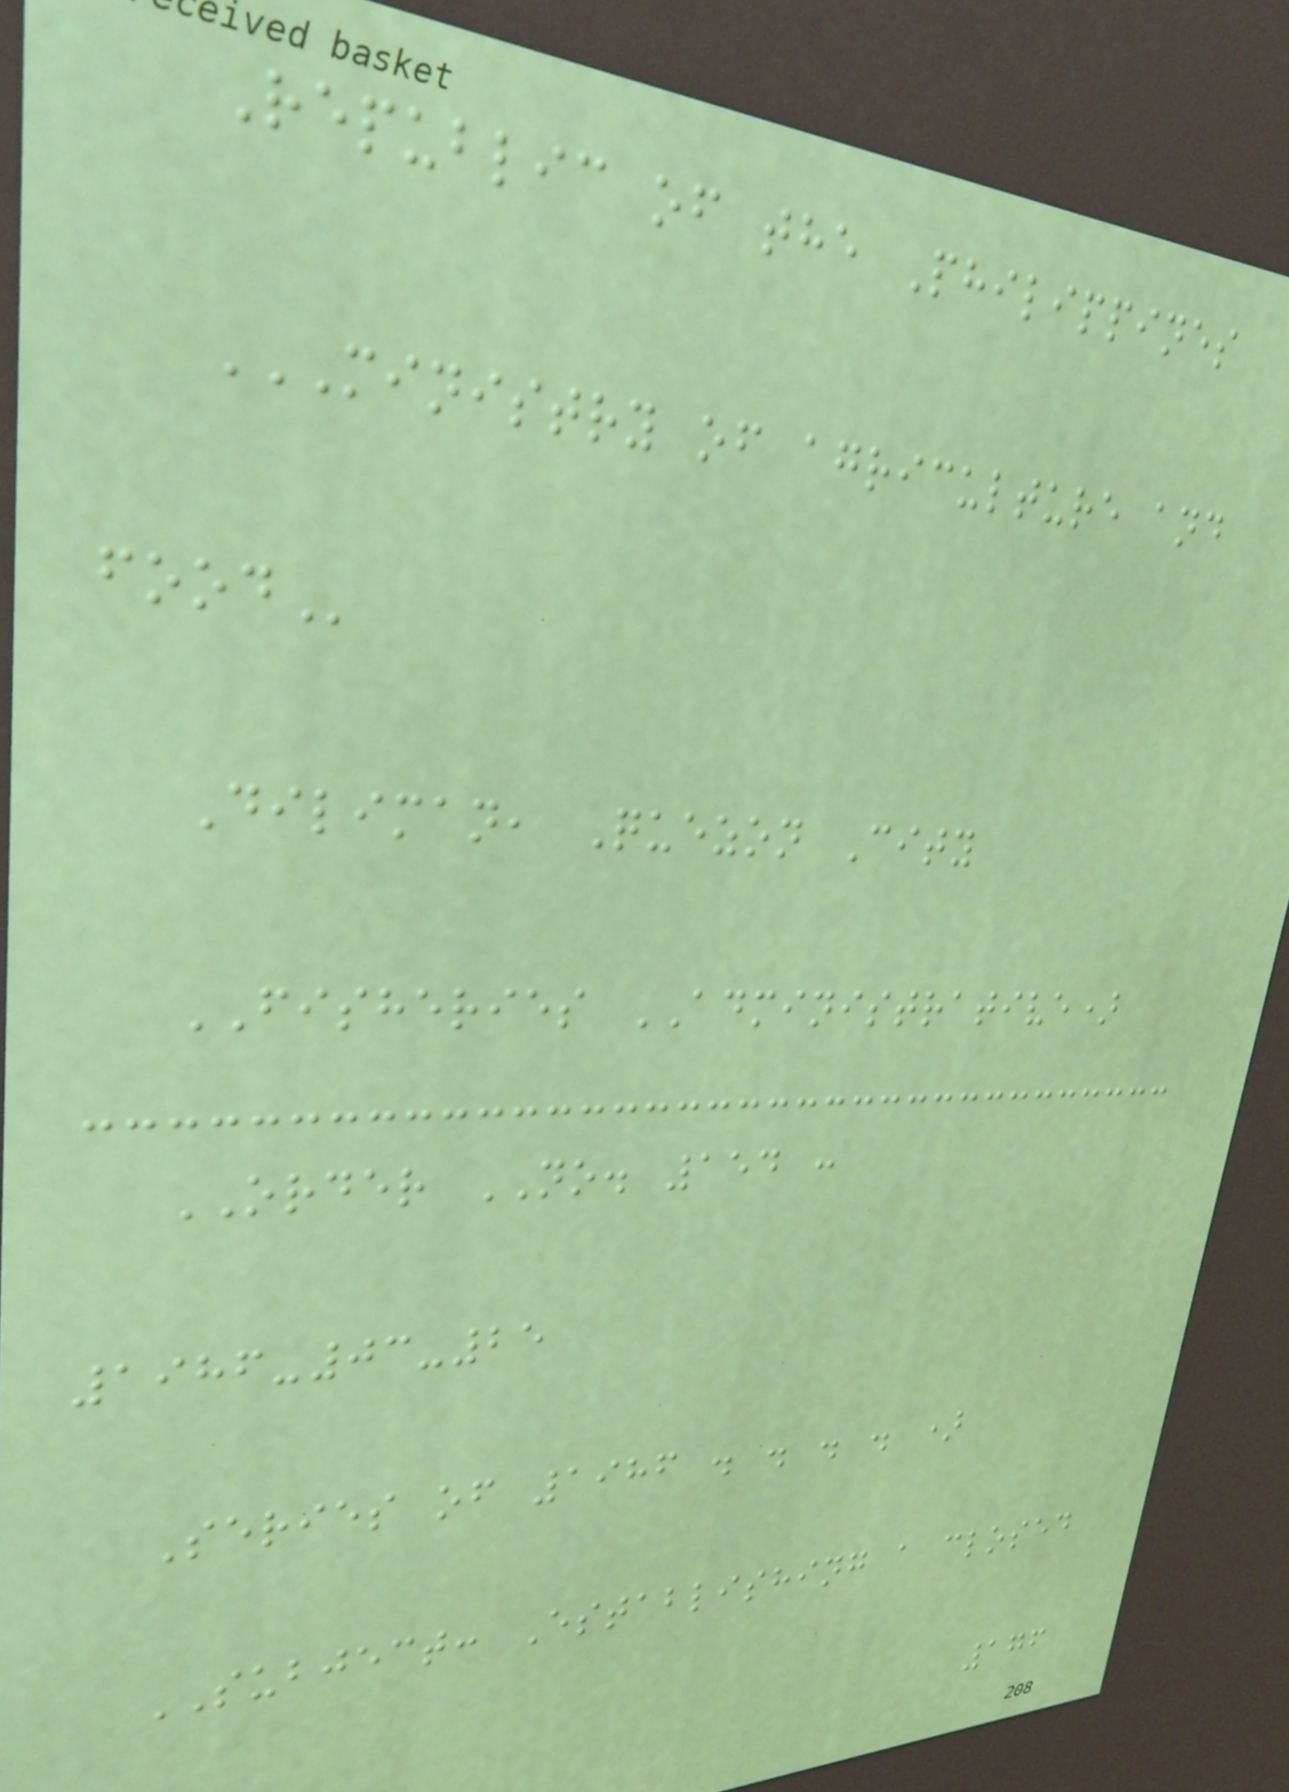Republic of the Philippines
MINISTRY OF AGRICULTURE AND
FOOD
Diliman, Quezon City
FISHERIES ADMINISTRATIVE)
ORDER NO. 154 :
1986-03-25
Series of 1986 . . . . )
SUBJECT: Establishing a closed
176
